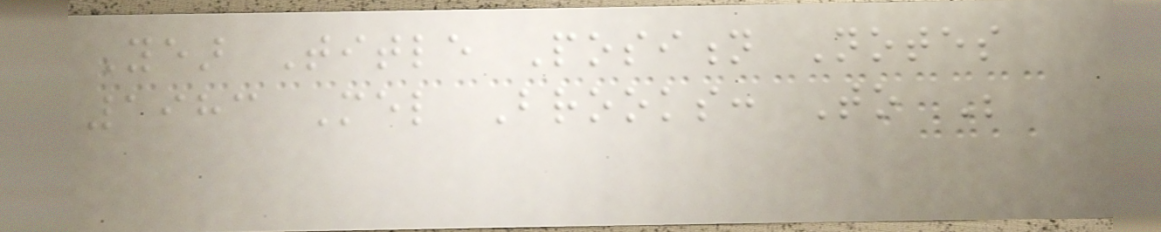Year Title Position Notes
1983 Mel Brooks: To Be
